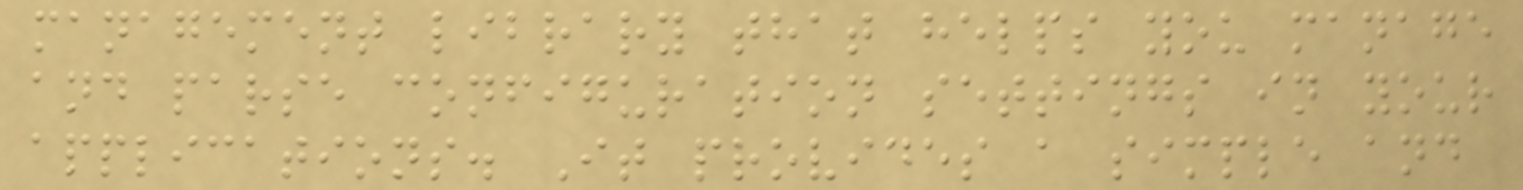management library that helps you manage
and parse configuration settings in your
applications. It provides a simple and
